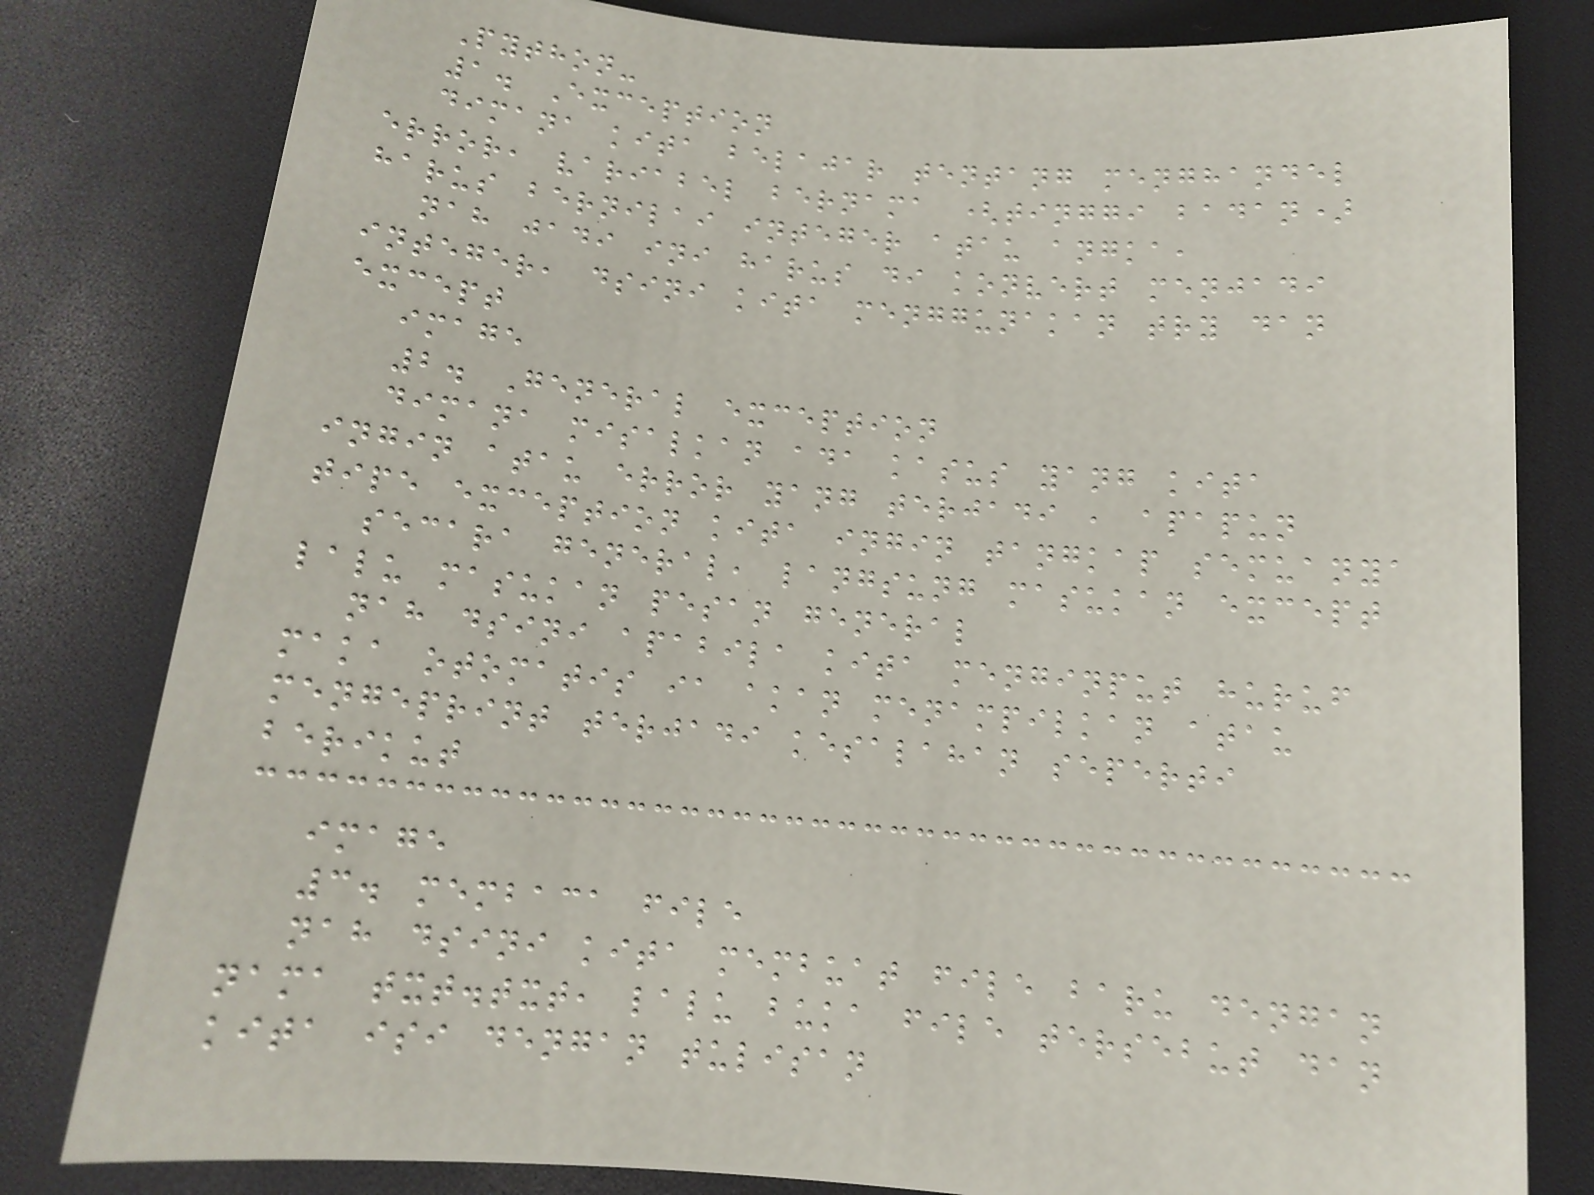Python-
1. Exception
dimana kita belajar tentang menghandel
error, variabel bernama (tinggi badan)
harus bernilai integer atau angka,
nah jadi ini harus di konvert menjadi
integer, dsini kita menggunakan try dan
except
image
2. General exception
dimana misalkan ada kasus yang kita
ingin atau error yang terjadi , apapun
tipe exception kita ingin tangkap semuanya
secara general, langsung masukan except
lalu masukan pesan general
nah dsini apabila kita menginput huruf
maka otomatis ia akan menampilkan atau
mengeprint terjadi kesalahan seperti
berikut
image
3. membaca file
nah dsini kita membuat file baru dengan
nama txt.txt, lalu buka file tersebut dan
kita isi dengan tulisan
